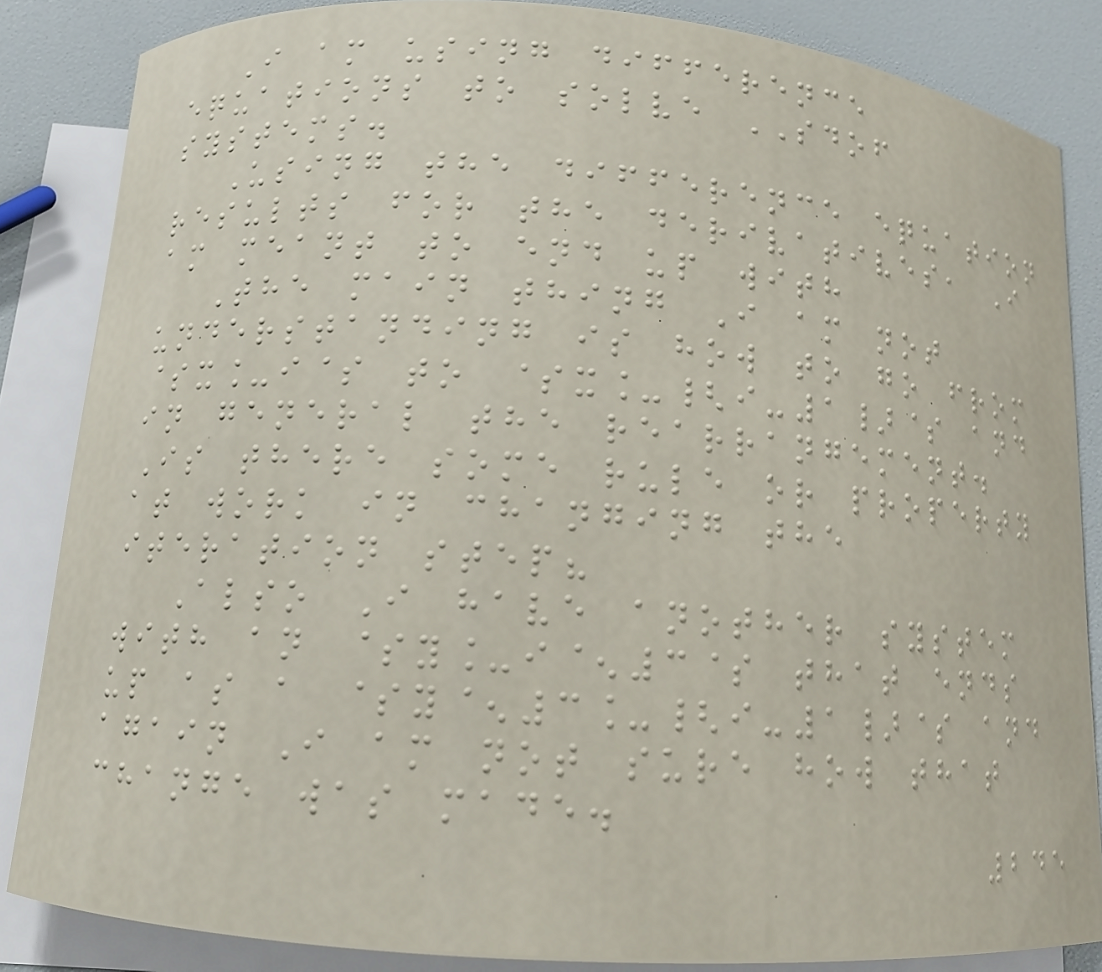I am using difference
equations to solve SDOF
systems.
Using the difference equation
results for the derivatives, I
am meant to end up with
The main thing I am not
understanding is how to go from
$x_i$ to $x_{i-1}$ and
in general the rearrangement.
Is there some rule or property
at work in changing the
iteration step?
Also I have another system
with an $y_i^3$ that ends
up as a $y^3_{i-1}$ and
again I am not sure how that
change was made.
245
